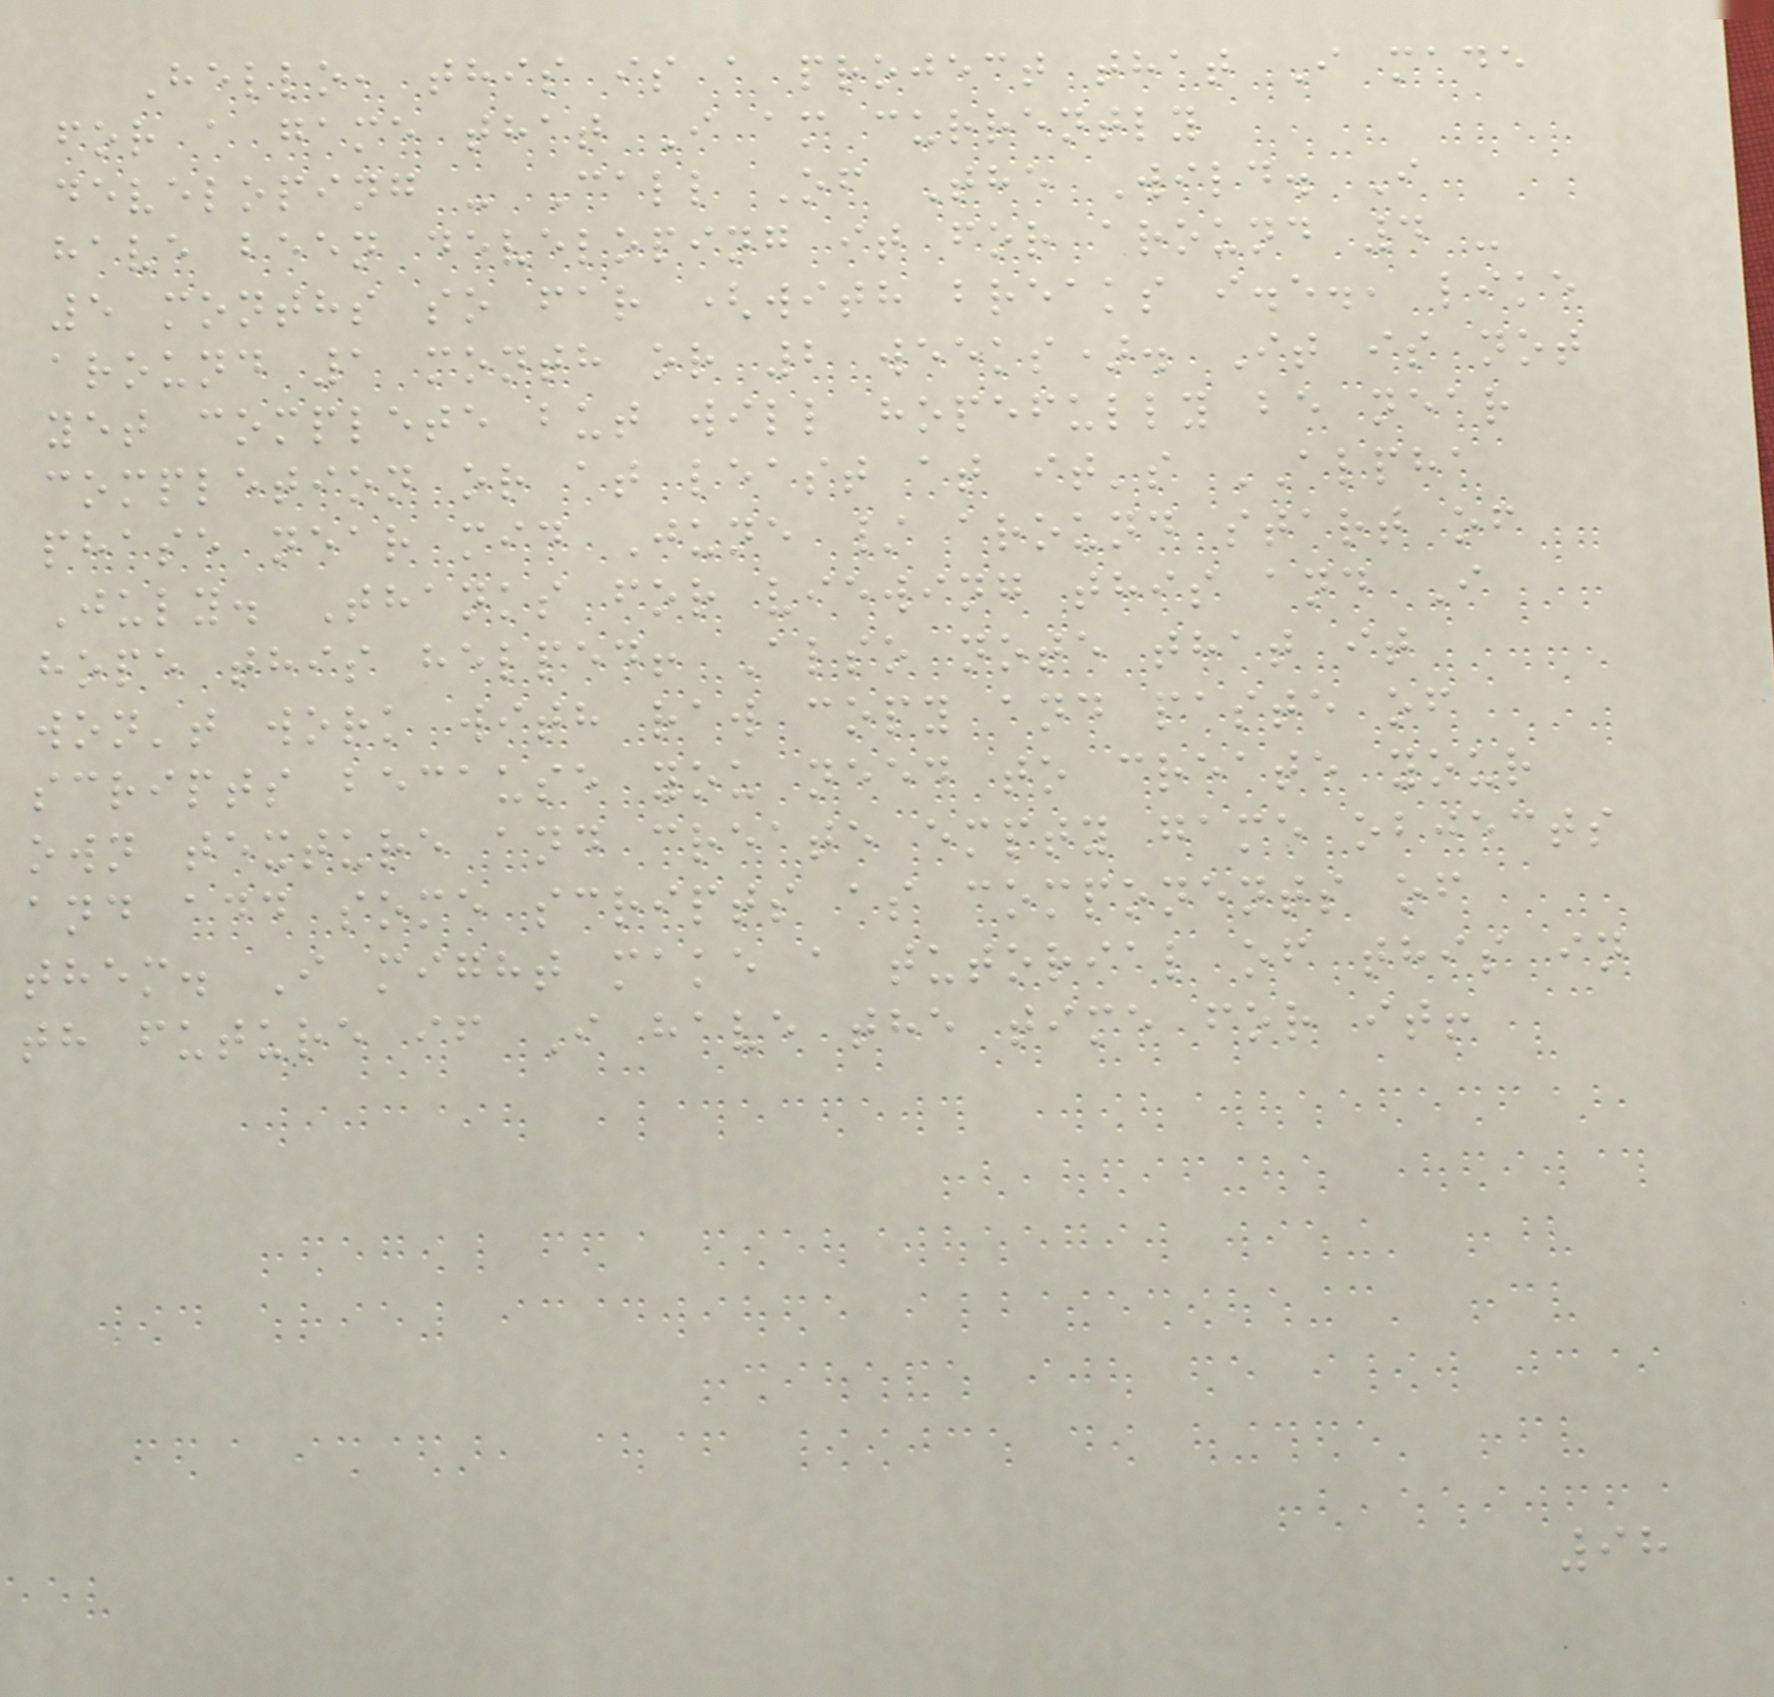Hello, this is a project that I made
for a game that I am currently
developing - Call Of The Wild. I
have been developing it for around 4 -
5 months so far (with breaks i.e., like
around 1 month or 2 weeks). It is not
yet complete but will hopefully be near
completion or at least at it's ALPHA
phase near mid June / around start of
July. Thanks for viewing this and I
hope this helped! Also note that it
won't work with raw copy and paste of
scripts because you need to create your
own texture and create empty game objects
and add some scripts as components of
them. I might make a tutorial of this in
th future if I have the time for it!
98
